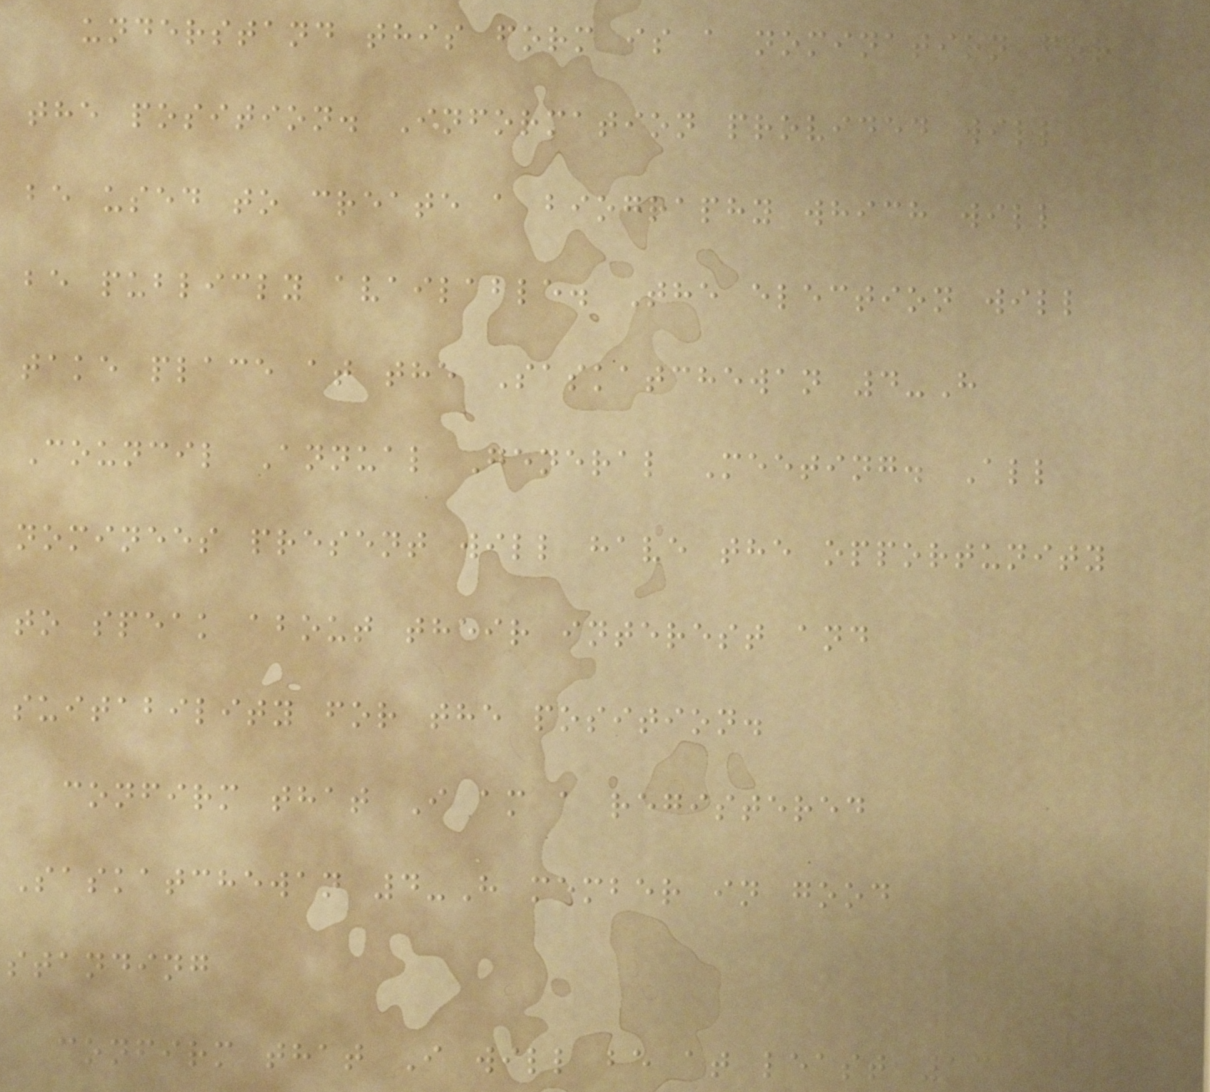understand this form is a nomination for
the position. Information provided will
be used to create a biography which will
be publicly available. The election will
take place at the Saskatchewan 4-H
Council Annual General Meeting. All
nominees present will have the opportunity
to speak about their interest and
suitability for the position.
confirm that I am a registered
Saskatchewan 4-H member in good
standing
confirm that I will be at least 13
